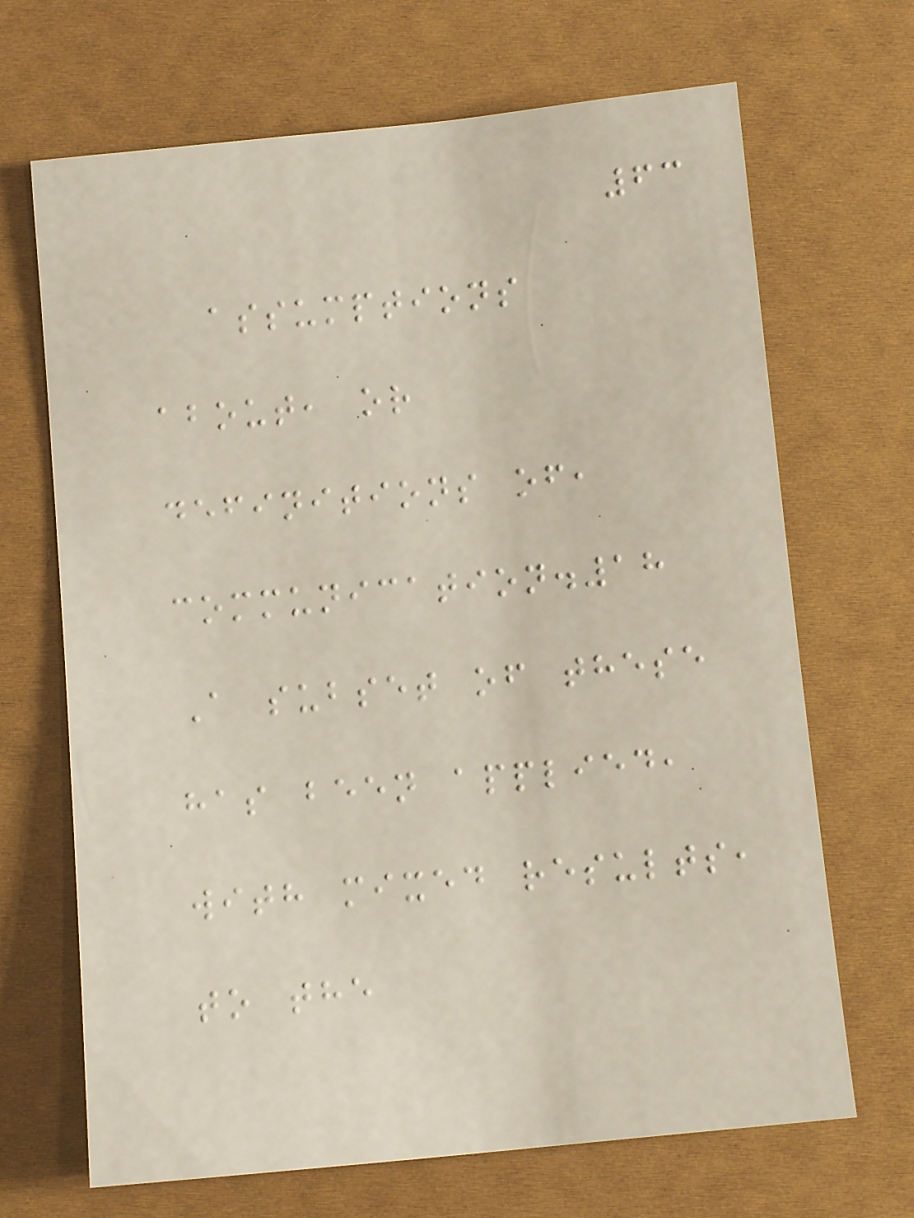63
assumptions
about, or
definitions of,
communication.18
A subset of these
has been applied,
with mixed results,
to the
